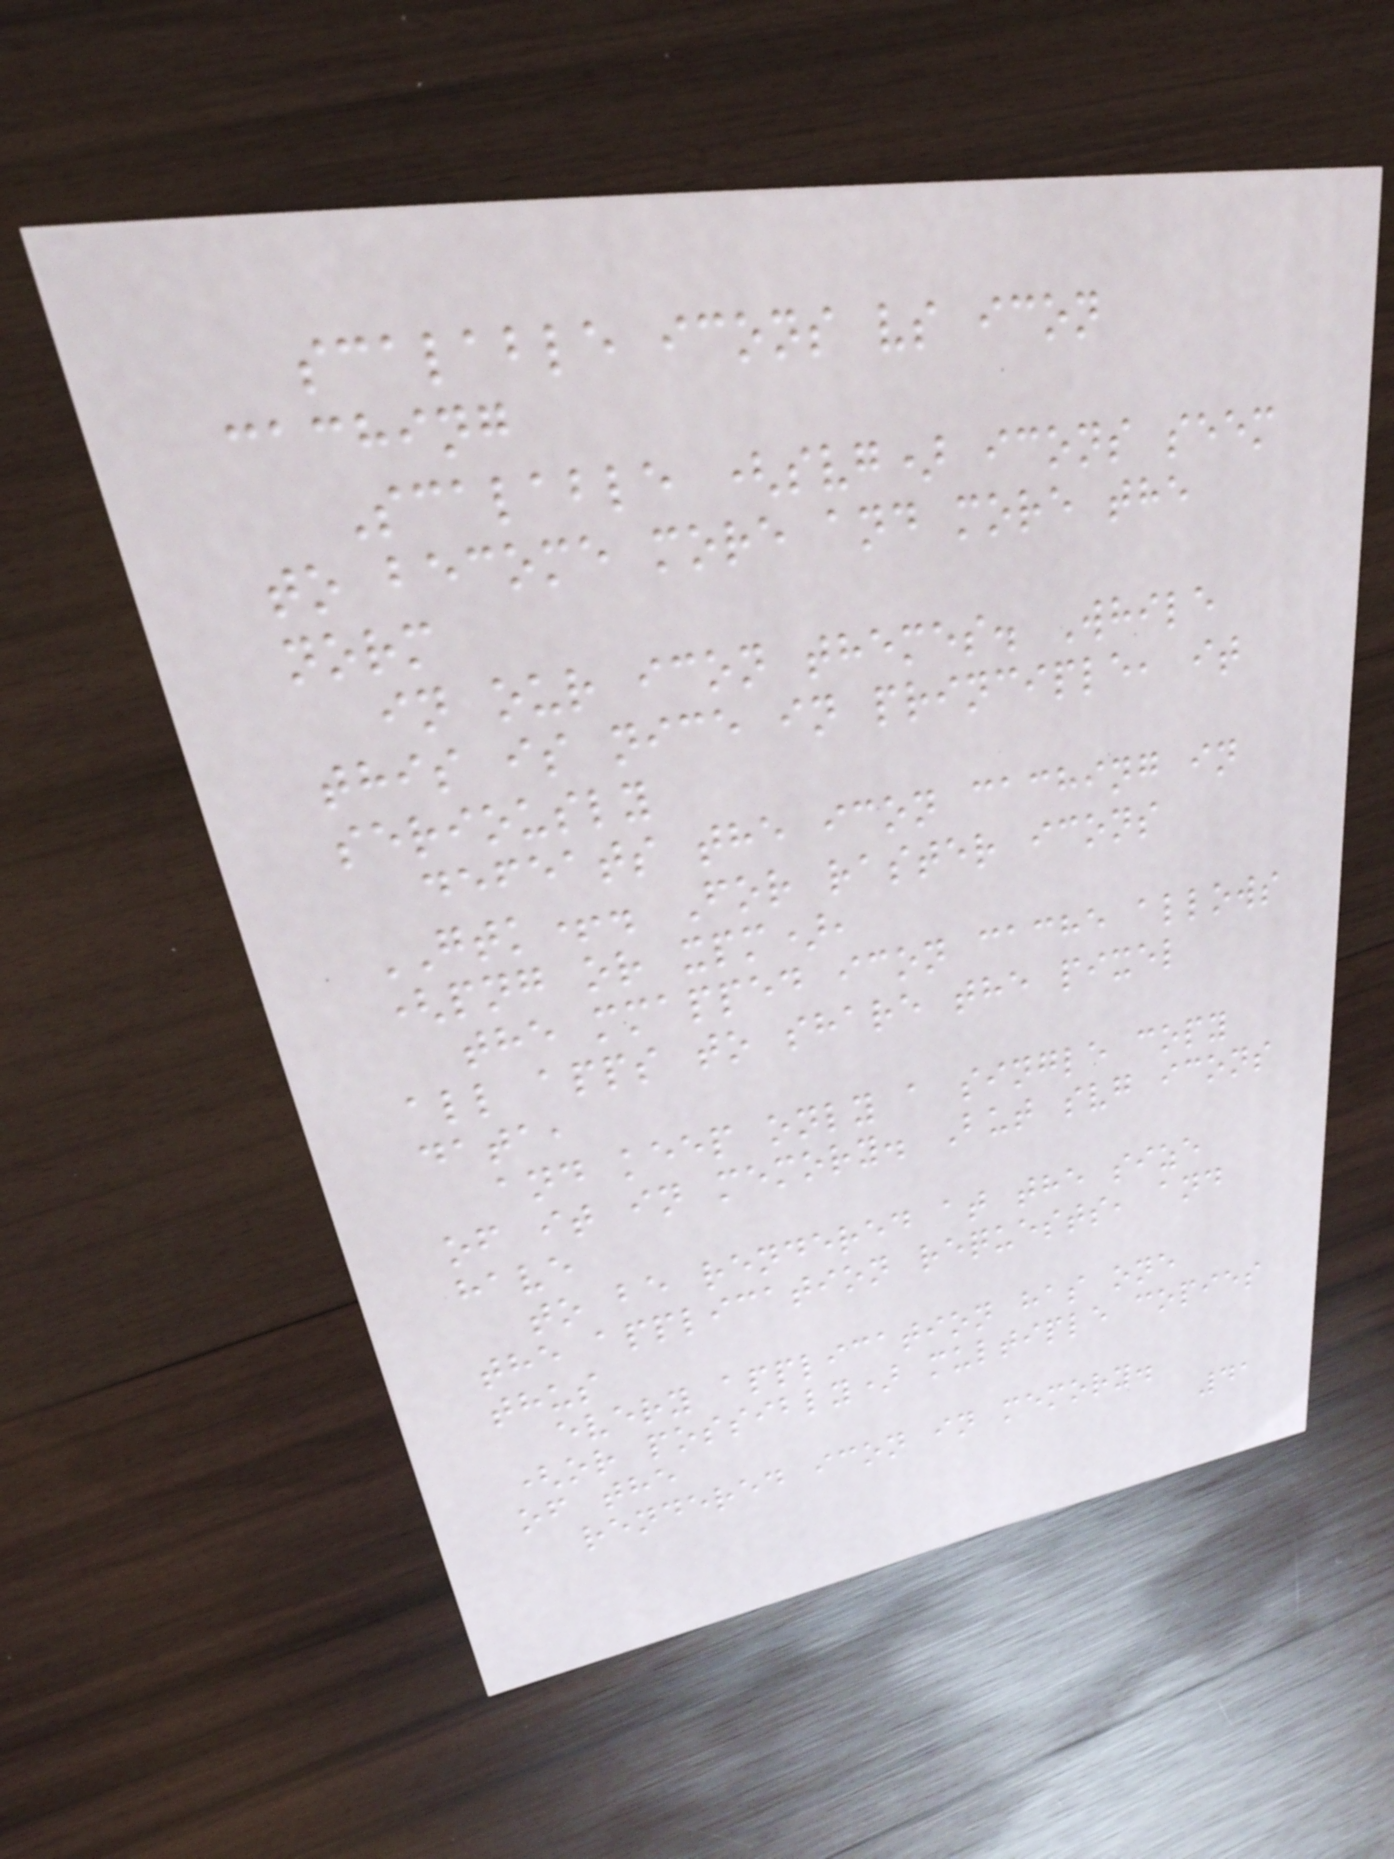scalable icons vs icon
caching
Scalable (svg) icons seem
to become more and more the
norm
in our icon themes. While
this is nice in principle, it
seriously
defeats the icon caching in
GTK+. For raster icons
(png or xpm),
the mmapped icon cache allows
all apps to share the pixel
data,
and keep only a single copy
of it in memory. But svg icons
have
to be rendered at the size
the application requests, and
thus
every application has one
(or possibly) multiple copies
of the
rendered icon in memory.
41
